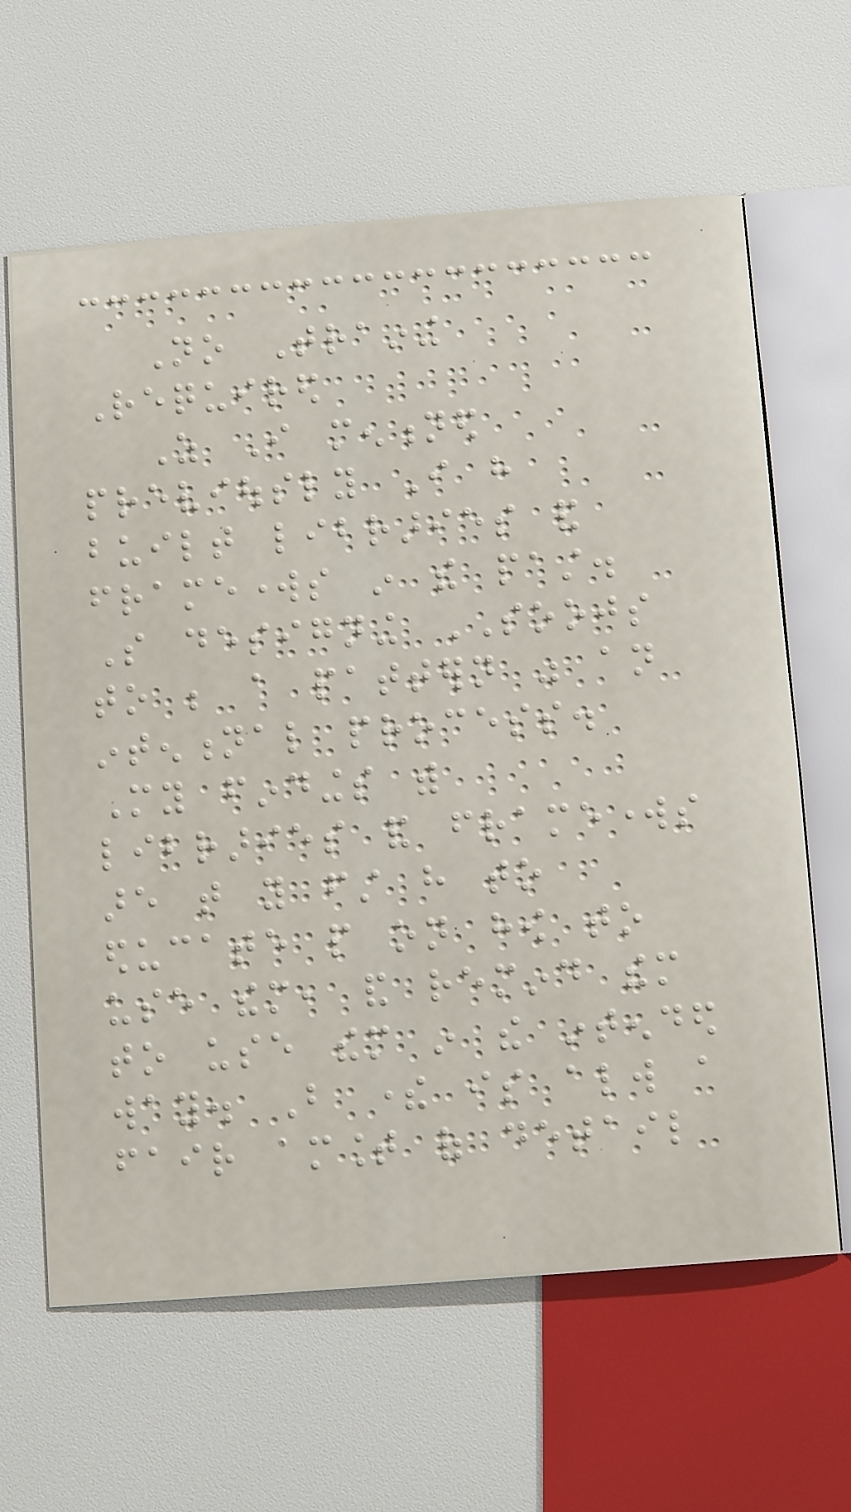No Training
Required
As I mentioned
previously I have
built libraries and
frameworks in the past.
So designing SOOJS
to be a pattern was an
intentional process.
My findings with
libraries and frameworks
are that you first have to
educate people on how to
use them, and remind them
to use them in the intended
way. But there is always a
fair amount of detail
